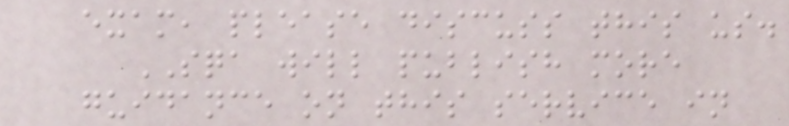exam, please discuss this us.
SQA will publish more
guidance on this service in
